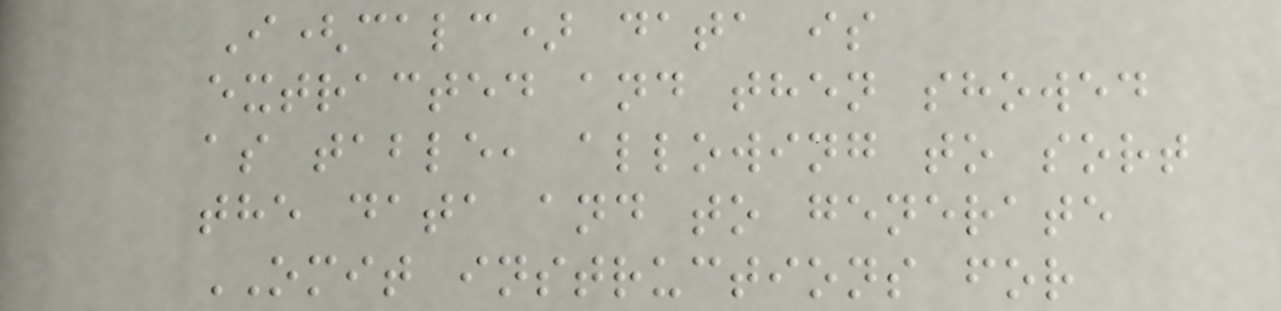I(calc) data is
extracted and then showed
as table, allowing to sort
the data and to generate
OMIT instructions for
